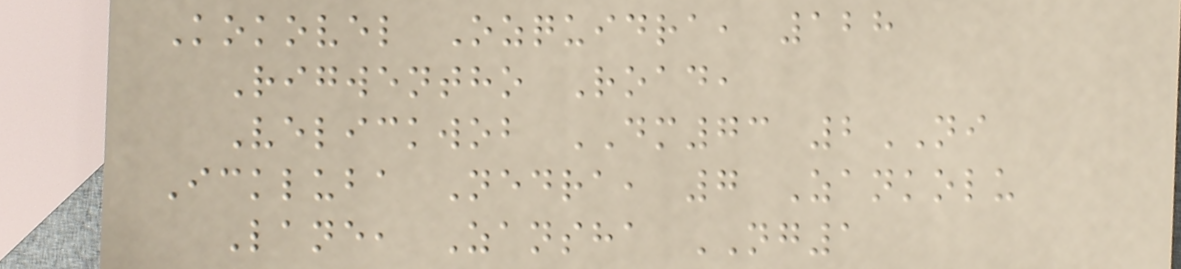Kokovel Ozquidra, 128
Rigwentho Road,
Velickwob DM73 2NI
Ickluba Nedra, 7 Zankolu
Lane, Zansha NG1
